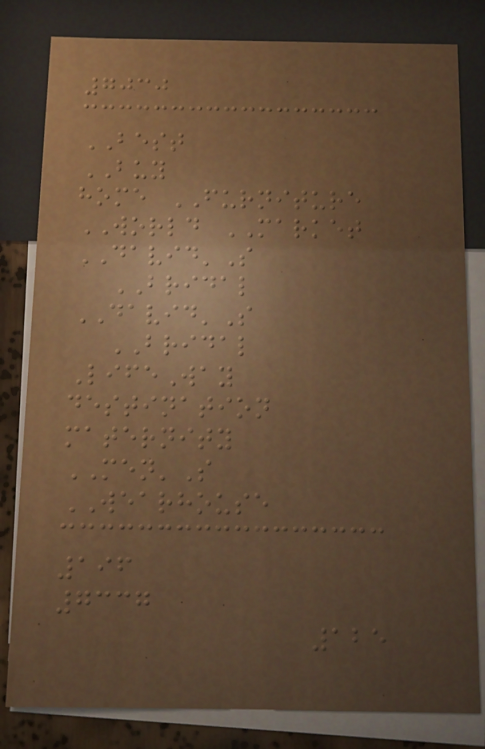7030
BEST
BUY
home FURNITURE
WORLD MARKET
DAVID'S
BRIDAL
DAVID'S
BRIDAL
LifeWay
destination
maternity
MEN'S
WEARHOUSE
196
7337
125
